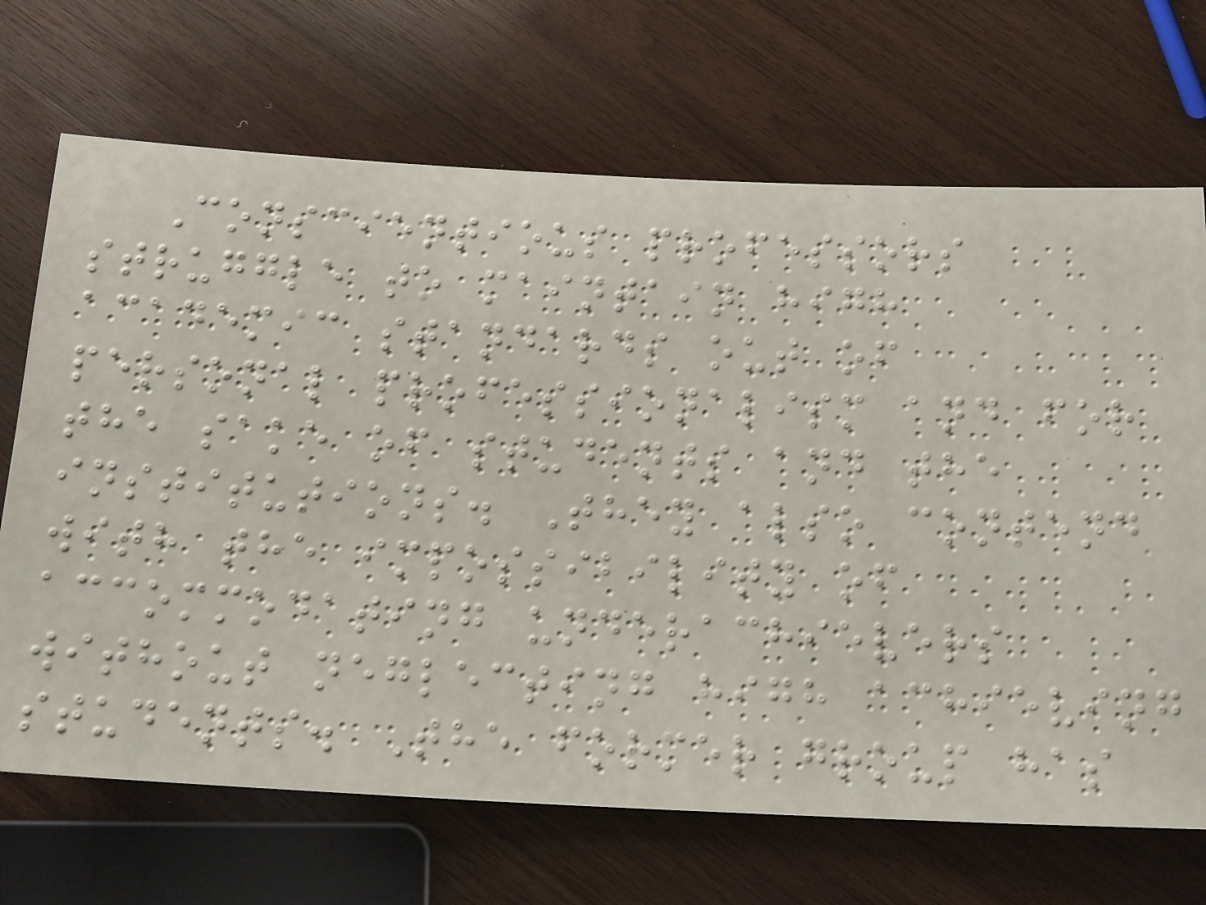Conscientious professors
struggle to maintain high
academic standards out of
personal professionalism and for
the sake of students and the
institutions. They also contend
with the impossibility of
accommodating underachievers
without neglecting high achieving
students. The former group has
